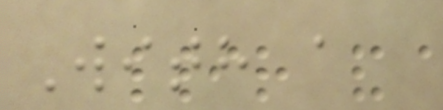With a
